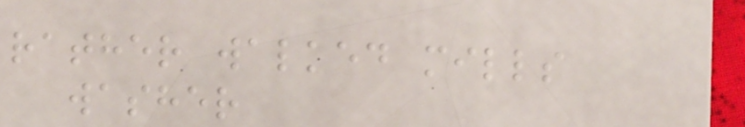rather walked mills
washer
